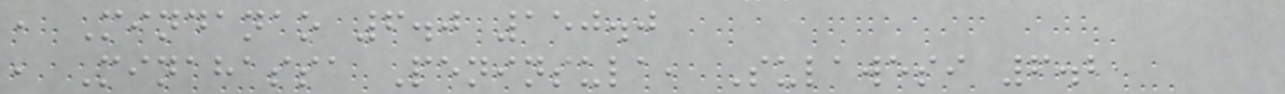, Mindanao 6.0 150.0
, Minahassa Peninsula, Sulawesi 6.2
